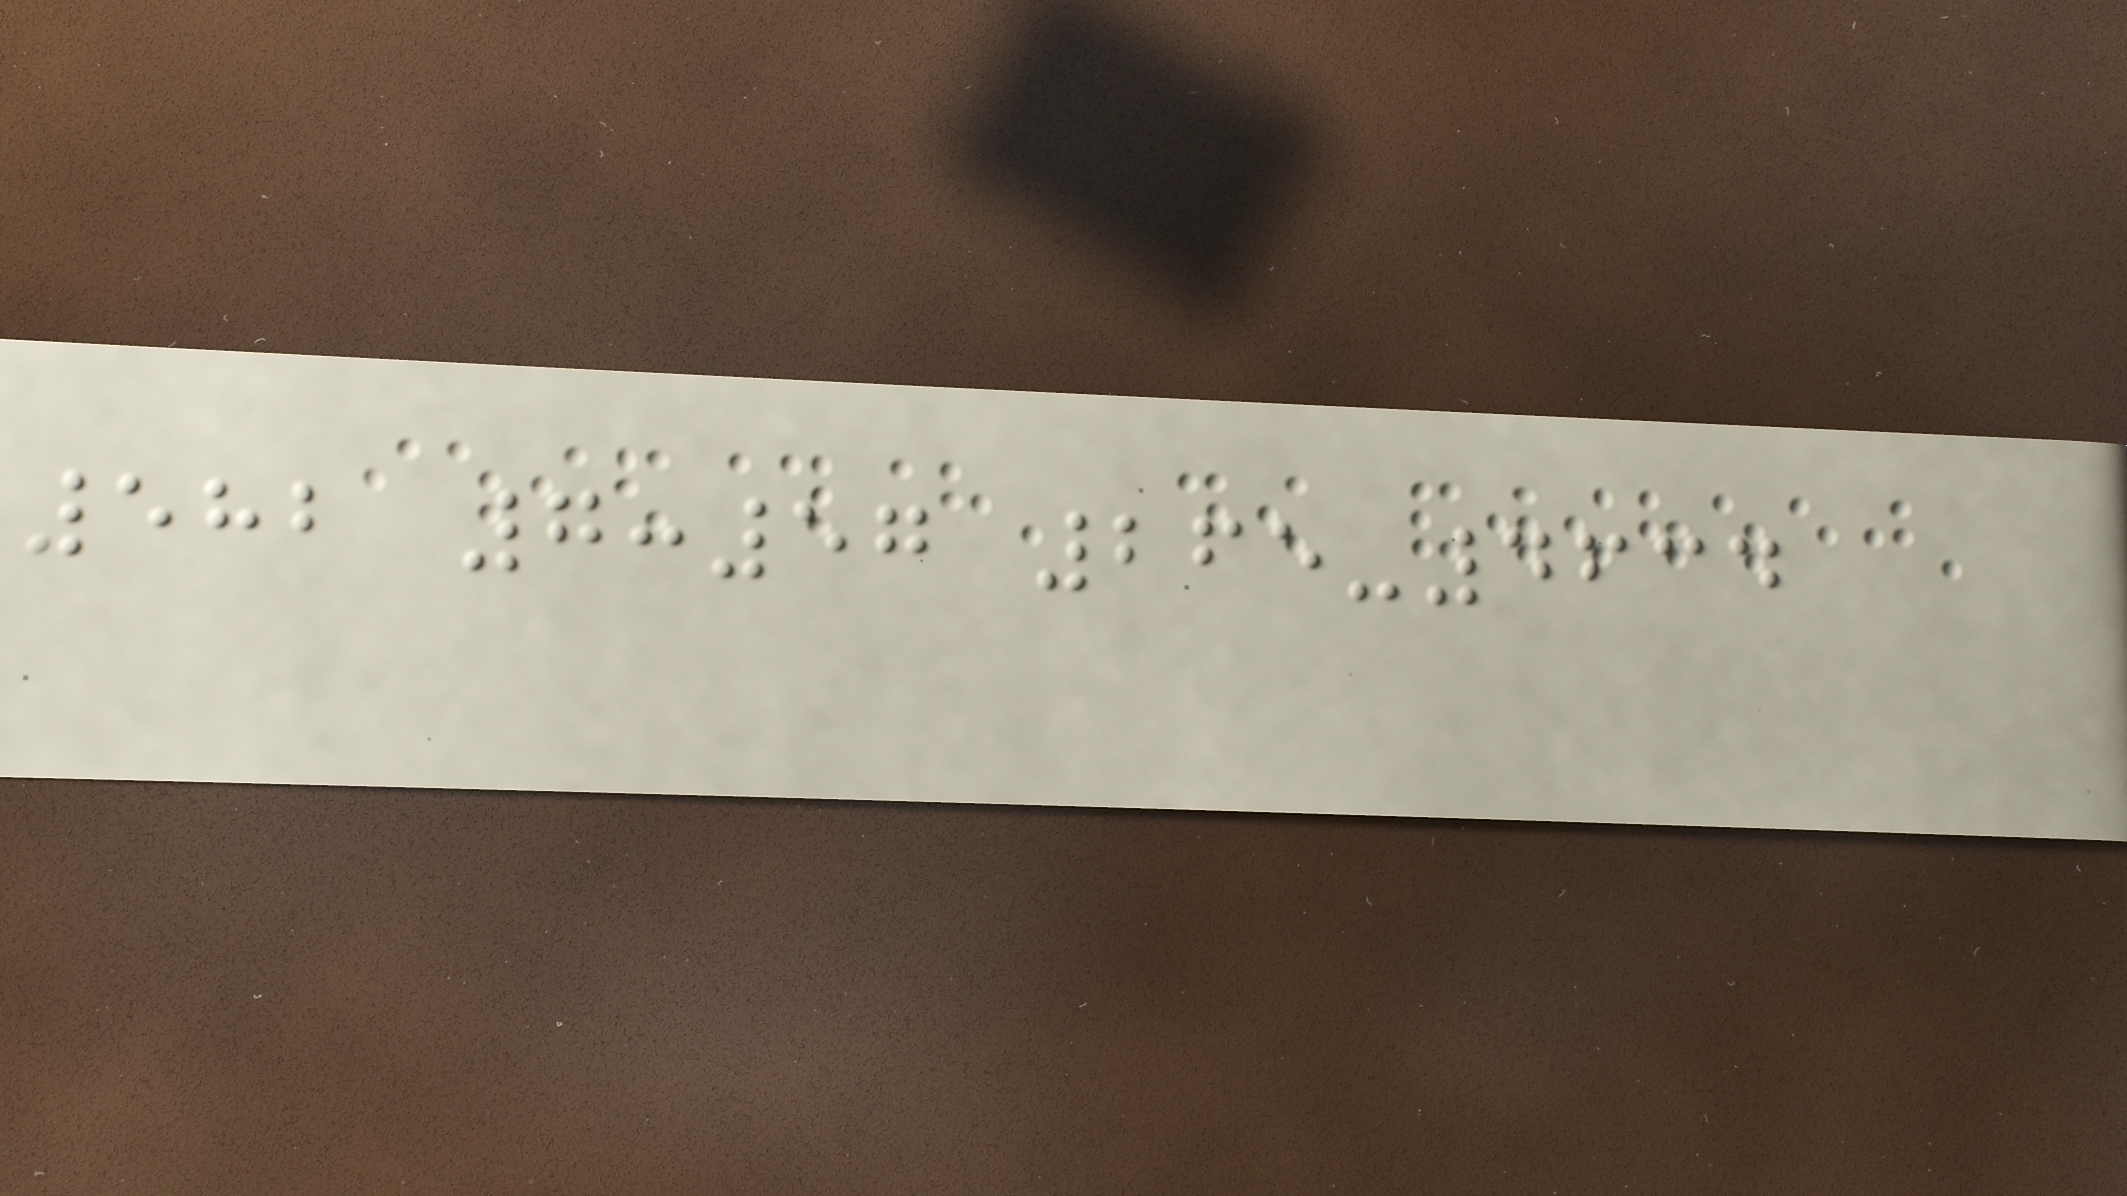582 7:57 265-4634
